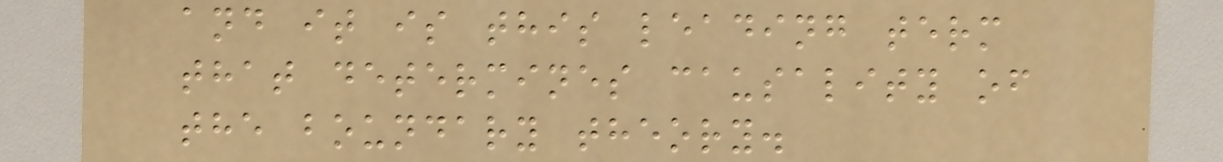and it is this leading term
that determines causality of
the boundary theory.
